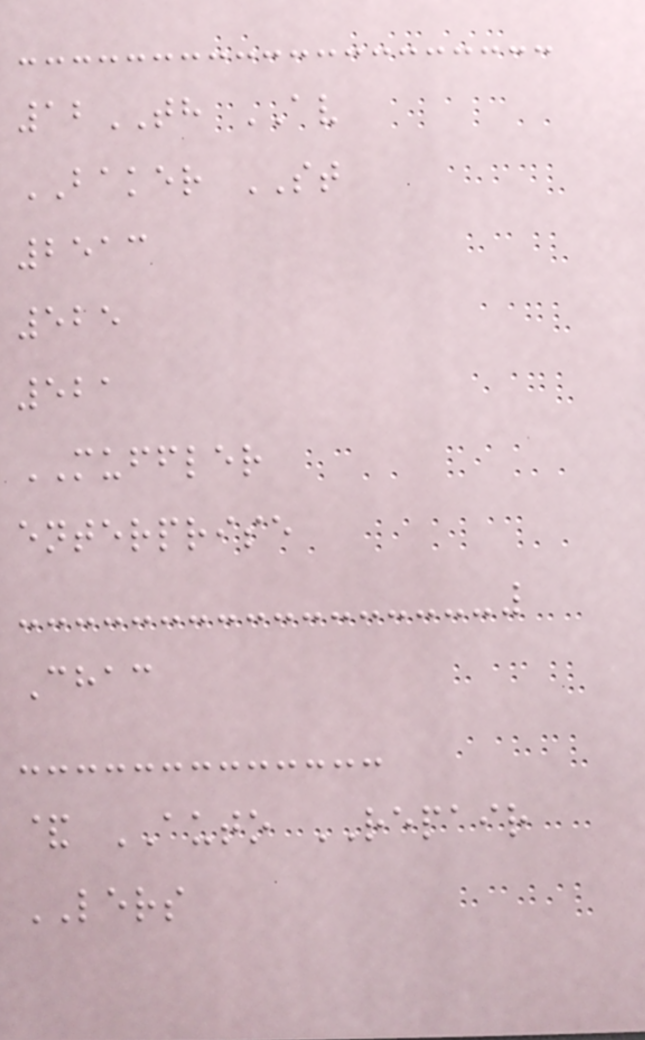12TH AV
BAKER ST
2513
525
521
MUFFLER
enterprise
Chac
& AUTO REPAIR
LERS
